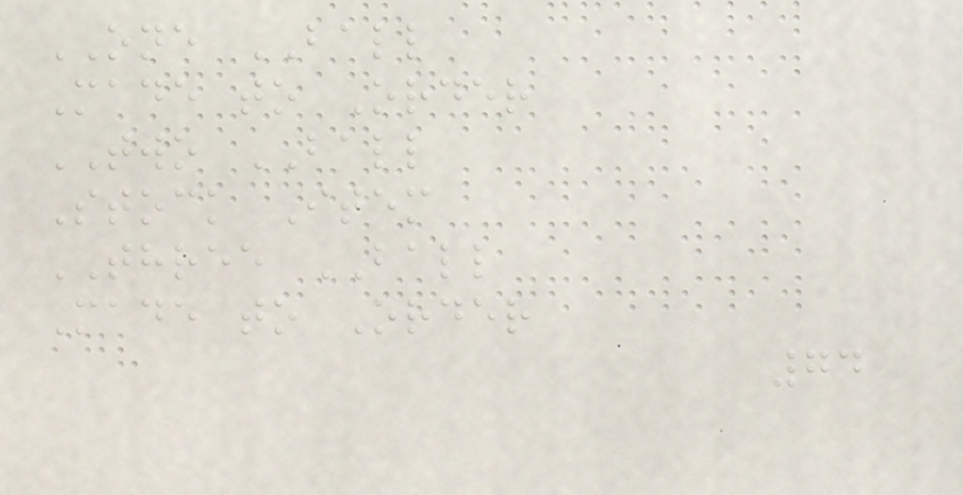ONE BALL
Made to Order
TWO BALL
Stock Item
THREE BALL
Made to Order
74
